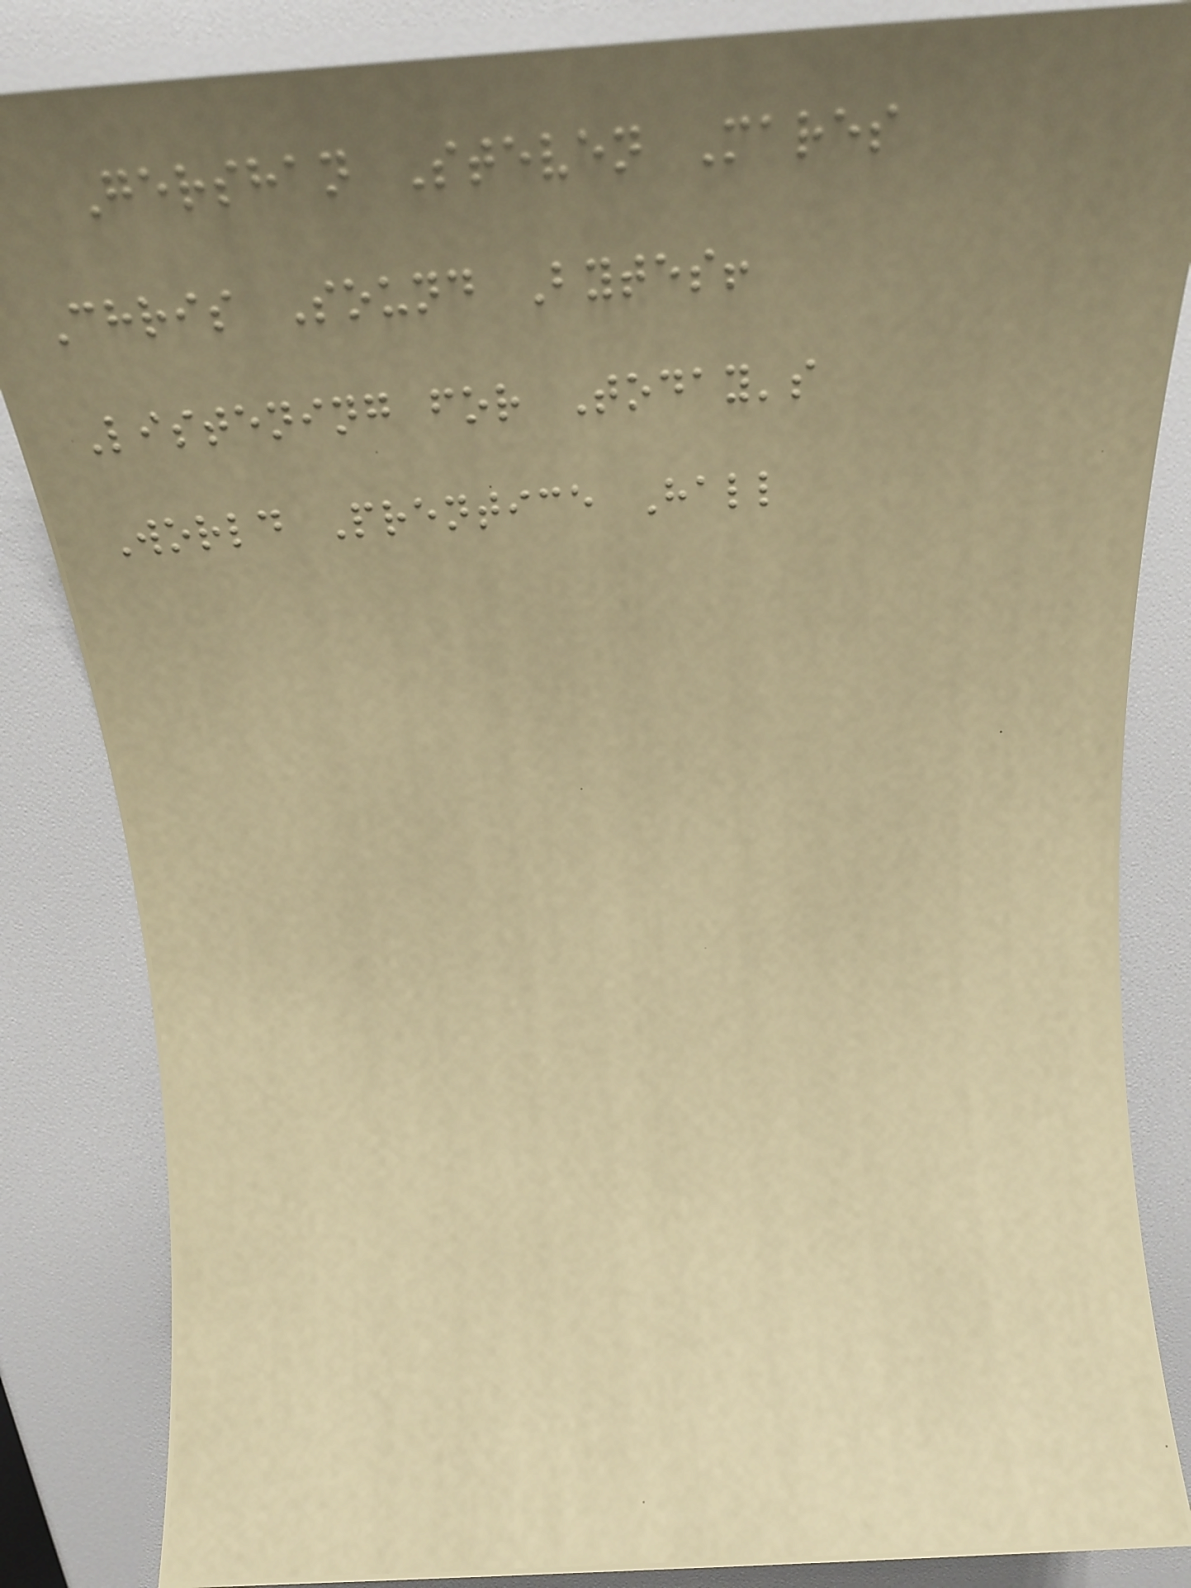Gershan Steven Mares
Chris Sound Bytes!
Listening for Today's
World Prentice Hall
